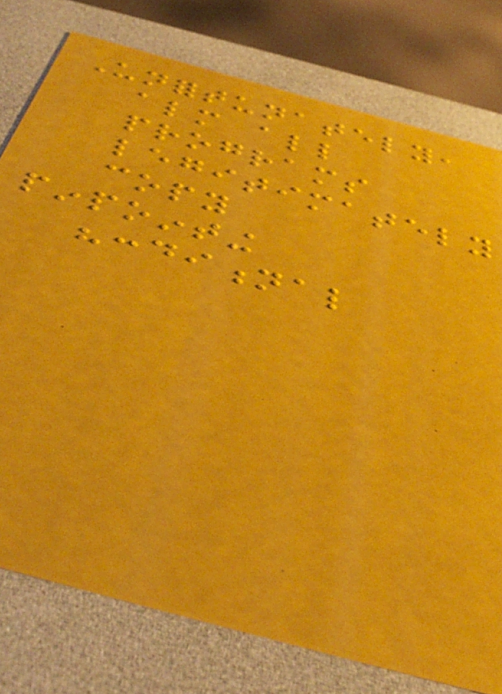Unfortunately,
almost all
programs
legitimately
copy
pinpointing
"conditional
